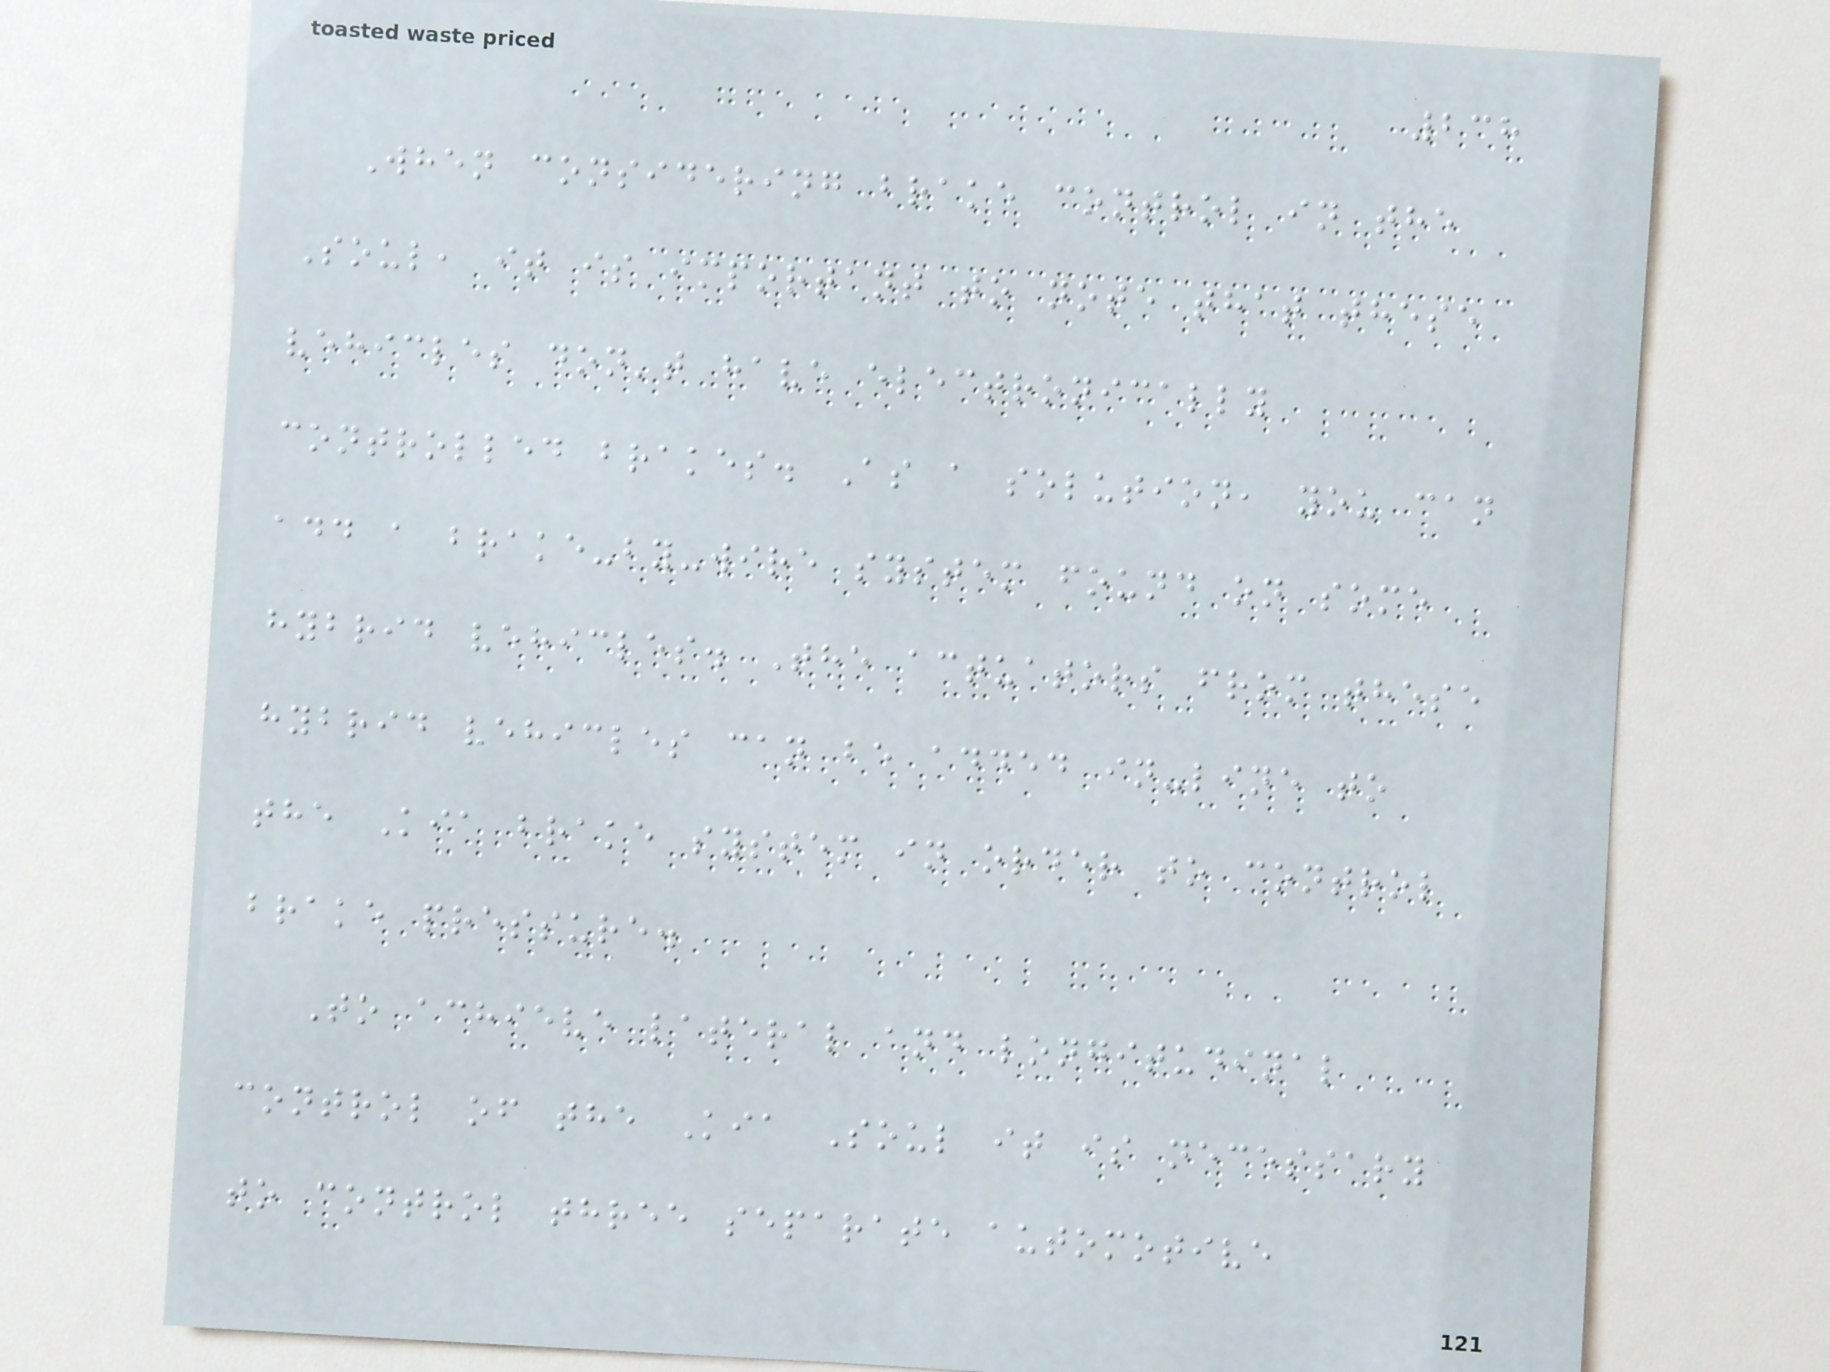238
When considering brake control in the
Soul, it is important to note that these
vehicles don't have electronically
controlled brakes. As a solution, you can
add a brake-by-wire system found on some
hybrid vehicles. The actuators from these
hybrid vehicles can be added in-line to
the Kia brake system in order to control
brake pressure.
To achieve lateral and longitudinal
control of the Kia Soul it is necessary
to control three separate automotive
